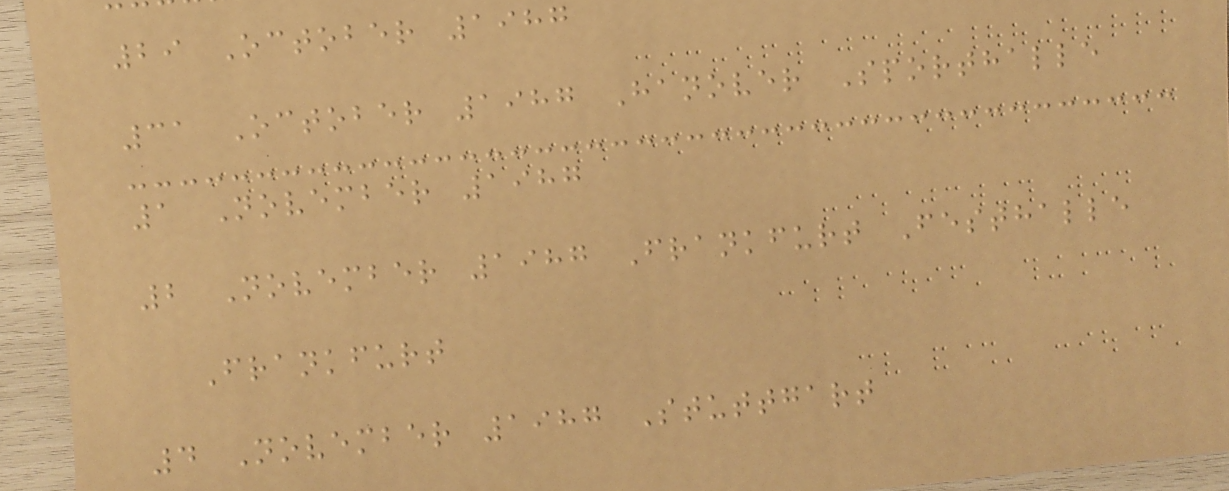29 October 1987
31 October 1987 Hanover Sporthalle
1 November 1987
2 November 1987 Frankfurt Festhalle
Frankfurt
4 November 1987 Stuttgart
